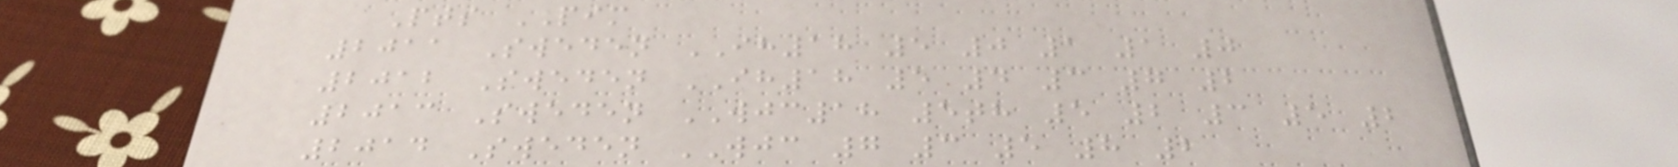Pts PIM
2011 Sweden IH18 5 0 1 1 0
2012 Sweden IH18 5 4 3 7 2
2013 Sweden WJC18 5th 5 2 3 5 2
2014 Sweden WJC 7 3 5 8 2
